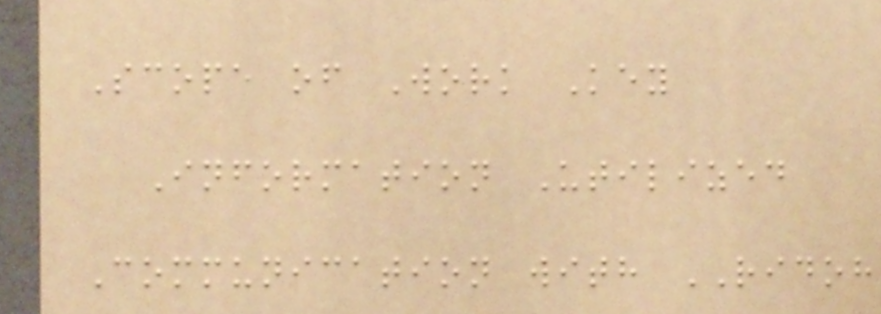Scope of Work Key
Information Utilized
Communication with RIDOH
